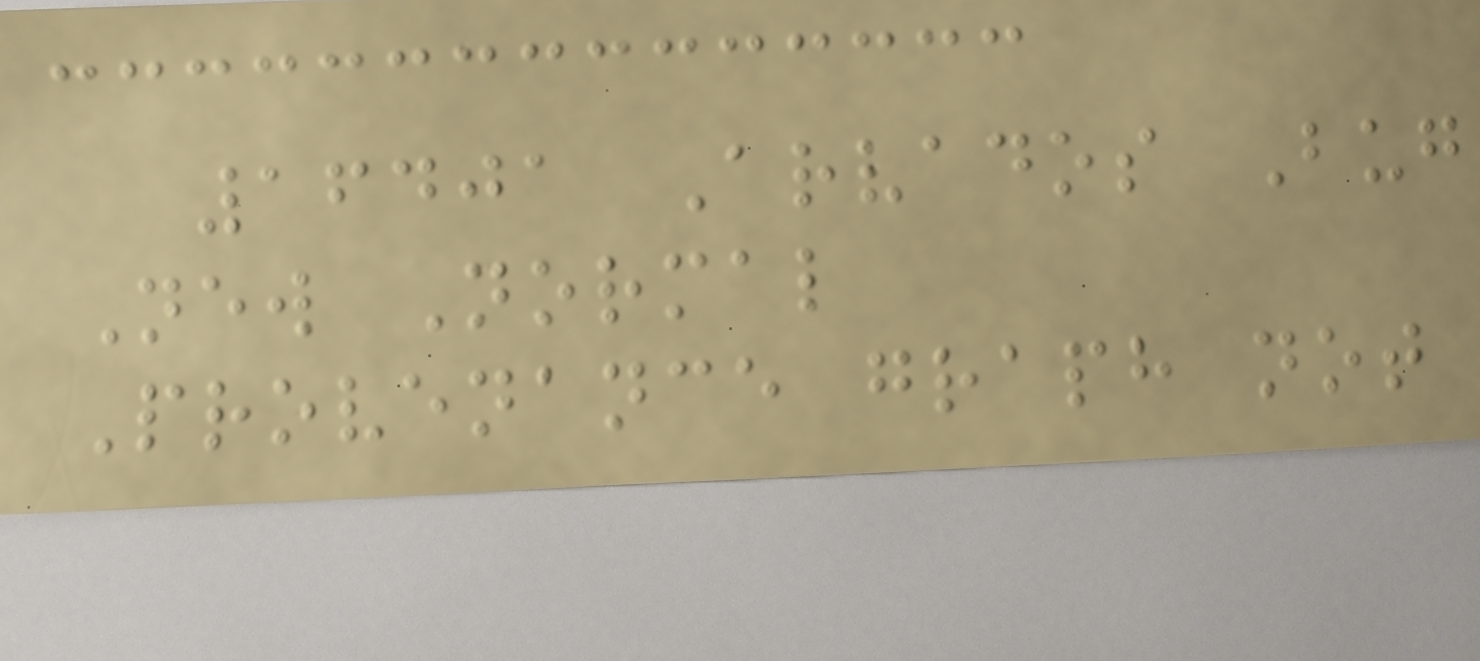16401 Arvados Bug
New Normal
Provenance graph not
